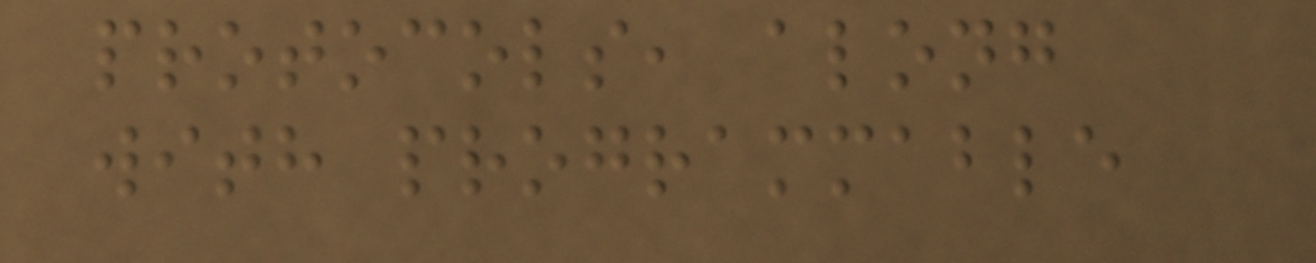protocols, along
with programmable
